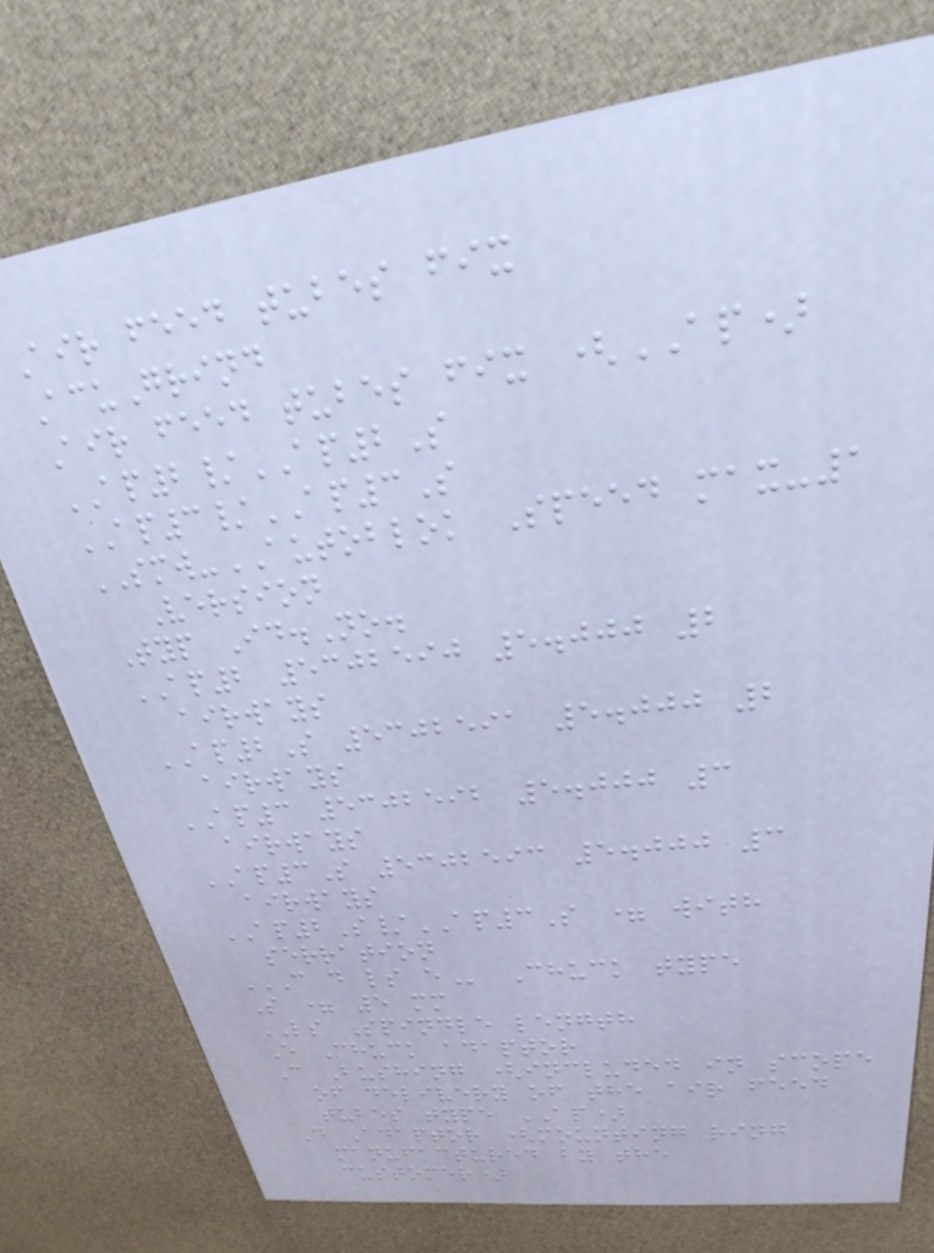Air feed tubes fix
AcuGrind
Air feed tubes fix (AP)
AP2/AP2S
AP3/AP3S
SMW-AUTOBLOK Speed max-1
Version
Typ Id.No.
AP2 5302590 5.000 2
airways
AP2S 5302591 5.000 2
airways
AP3 5302592 5.000 3
airways
AP3S 5302593 5.000 3
airways
AP2S/AP3S = with
serration
C D LS E Chuck type
S = 5 mm
LS Spindle length
E Chuck adaptor
C Bushing (included in scope
of delivery of the air feed
tubes type AP)
D Adaptor (mounting ring
manufactured by the
customer)
